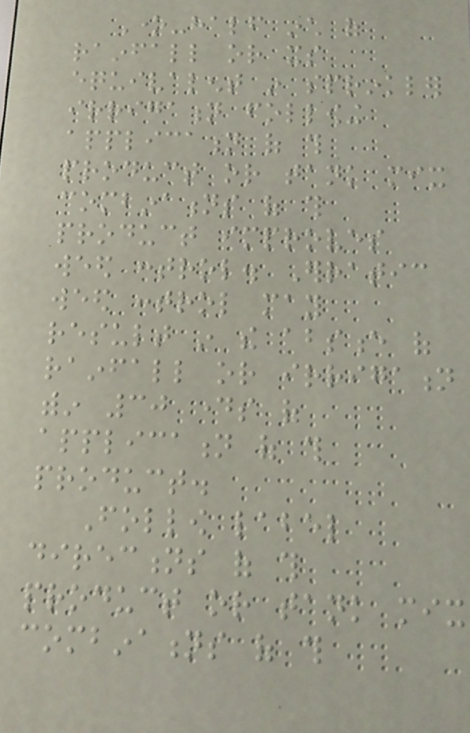One-half inch of
rainfall or its
equivalent in sprinkler
irrigation following
application of this
product or tank mix
combinations of this
product improves
weed control. Erratic
weed control may
result in the absence of
rainfall or irrigation
within 30 days of
application of this
product.
Follow label
directions of this
product or tank mix
combinations of this
